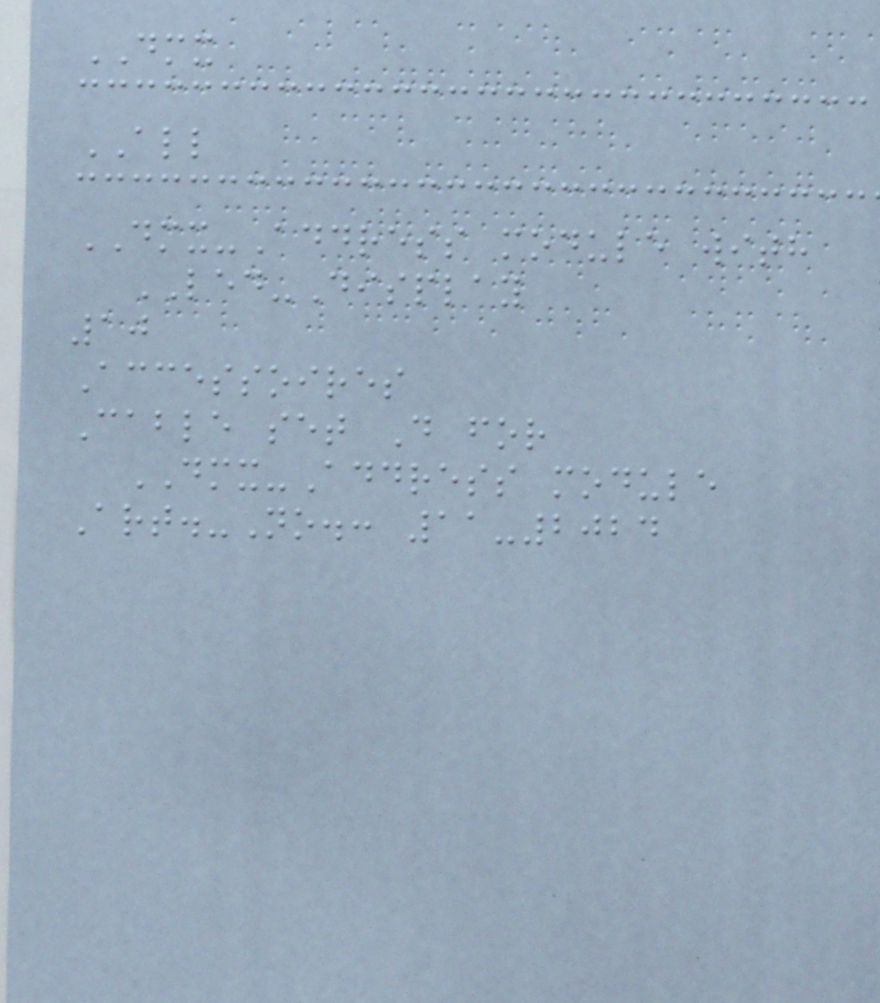DMX
ALL
DMX-Address module with
LED-Display
10
Accessoires
Cable set D for
DMX-Address module
Art.-No.: 11-2024
